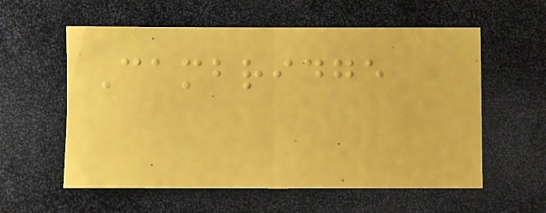Cambridge
